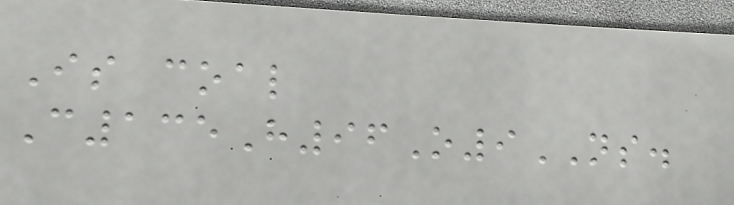Is coal
C135H96O9NS.
